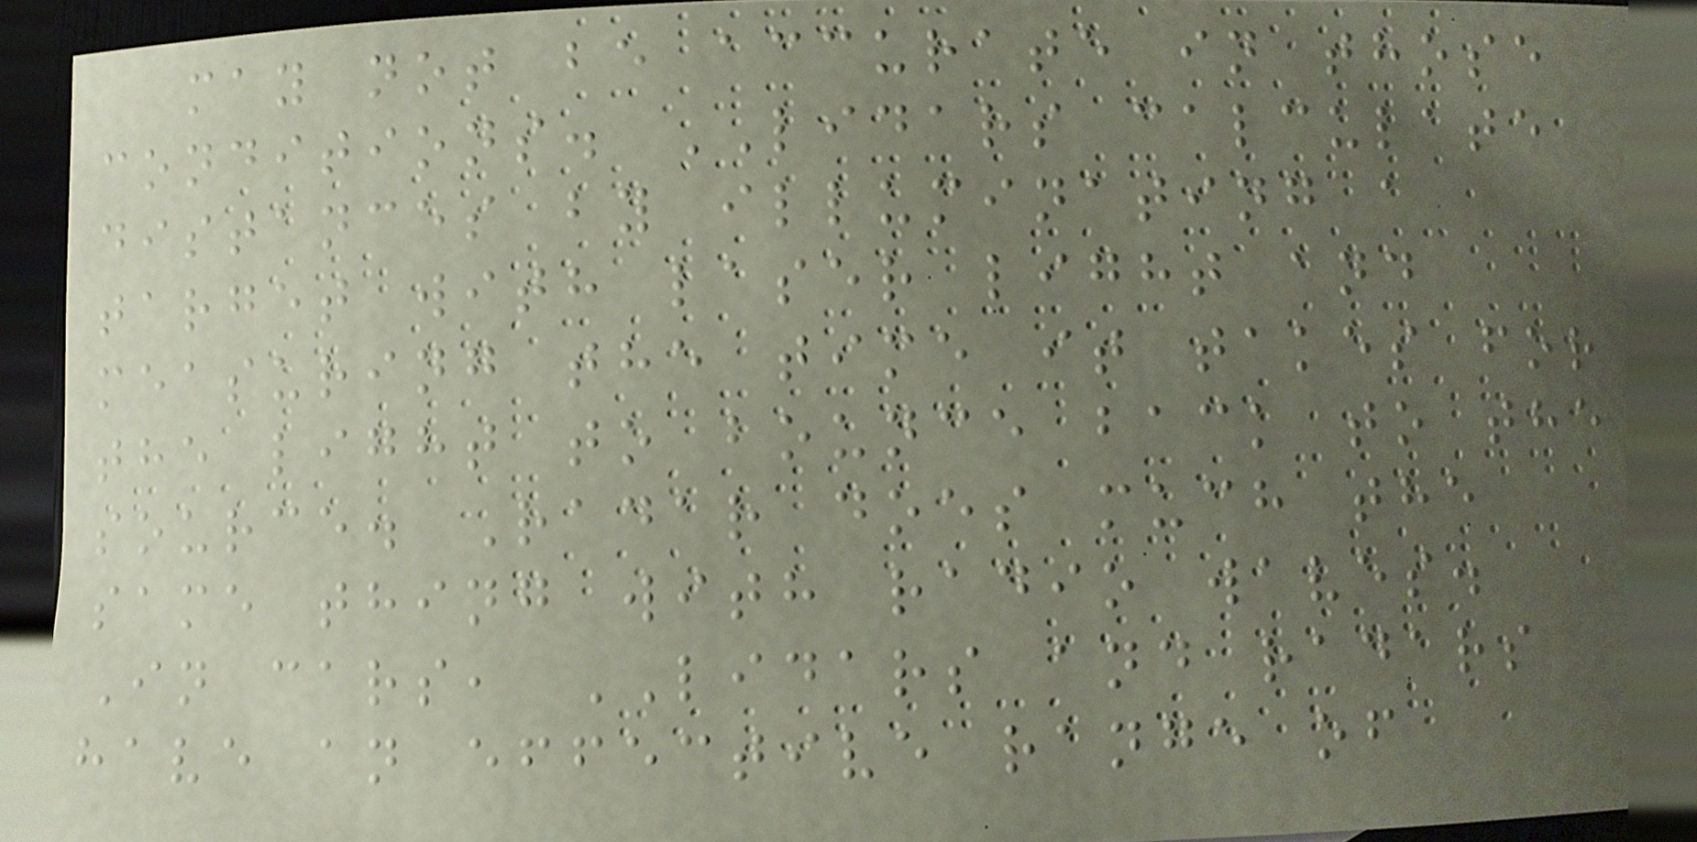may not be accurate in those
conditions. LIDARS calculate
distances by illuminating a
target with laser light and
measuring the time it takes for
the light to bounce back to the
source. Radar does much the
same thing with radio waves.
In cars, LIDARS and radars
have an effective range of
